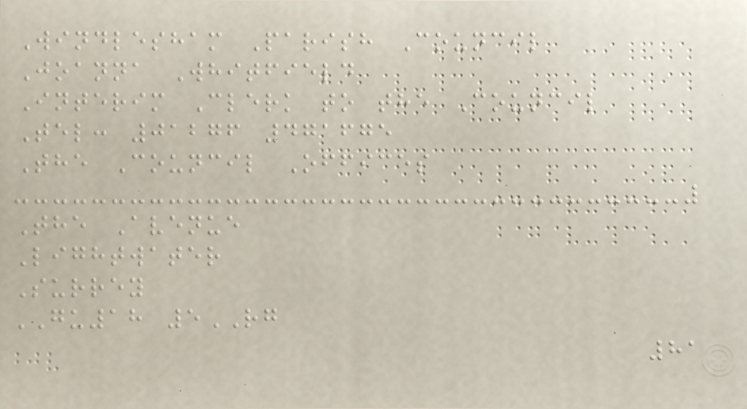Windlesham Parish Council
Joanna Whitfield
Interim Clerk to the Council
Tel: 01276 471675
The Council Offices
The Avenue
Lightwater
Surrey
GU18 5RG
81
